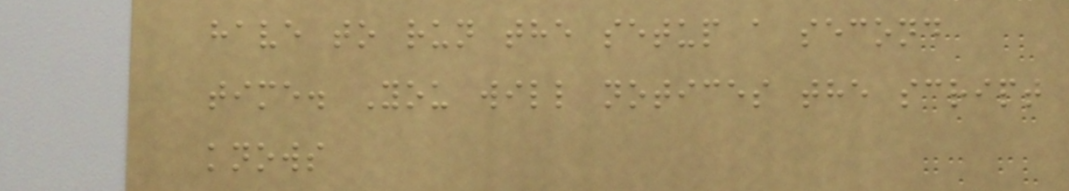have to run the setup a second
time. You will notices the script
knows
